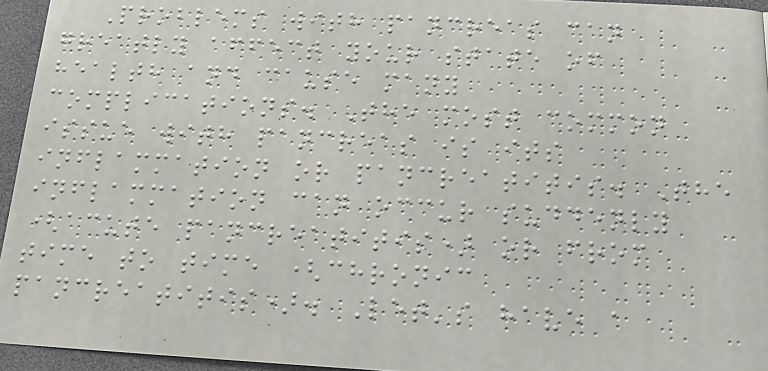Problems with pancreas can
greatly affect your state of
health and cause many
complications. The most common
issue with pancreas is its
inflammation or pancreatitis. The
inflammation can occur suddenly
(acute pancreatitis) or from
time to time (chronic
pancreatitis). Let's have a
